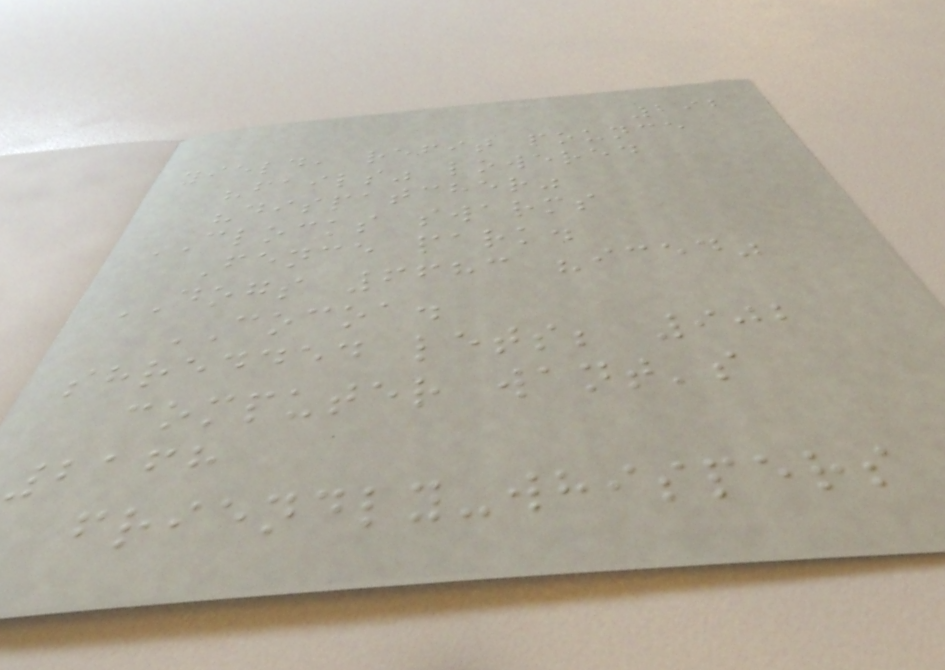292
yield, refit pounce
"fails" lowered
"dispatcher"
CLOCKS swarms
Fence park.
DOGS 6683 "iced"
COCOA.
shredded lets; 902
computer want's
2168
friendly-whispers
